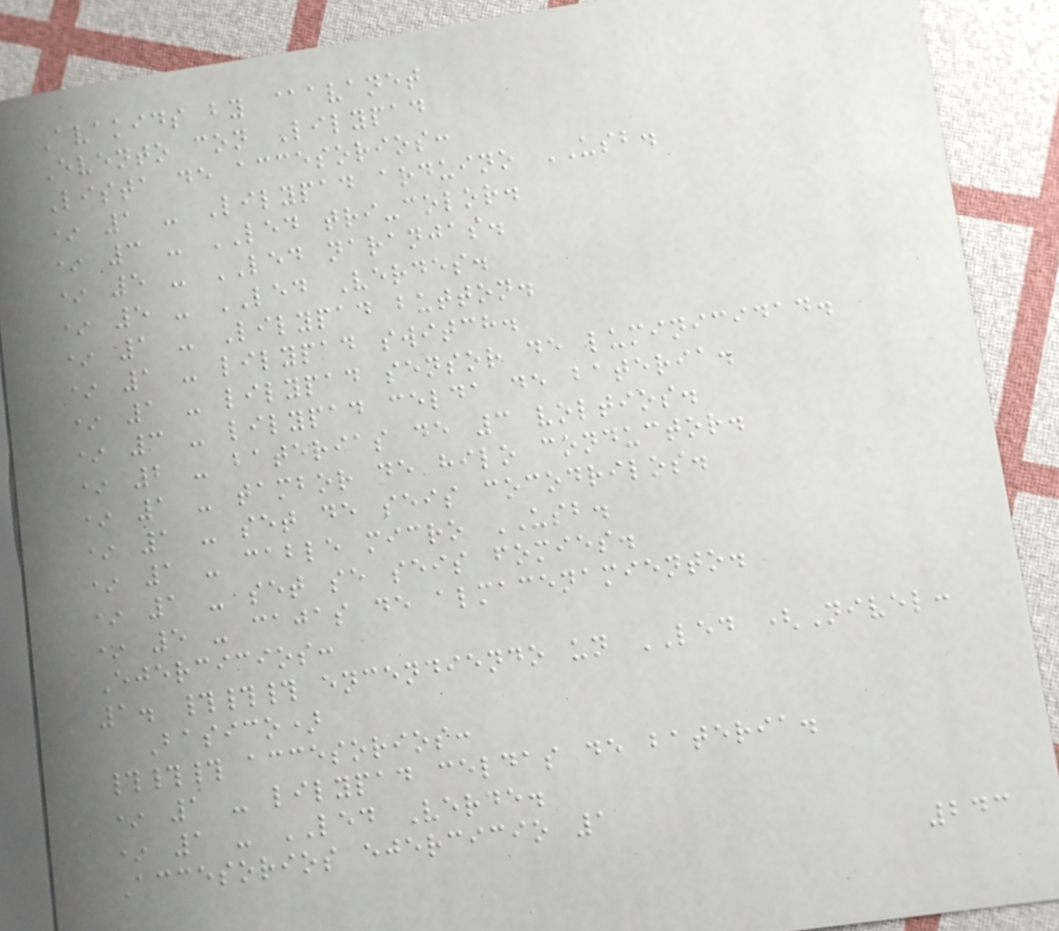Avakids by @avanet
Evento con Lilypad
Lista de accesorios:
* 1 - Lilypad arduino USB.
* 3 - LED tri-color.
* 5 - LED naranjas.
* 5 - LED Verdes.
* 1 - Lilypad button.
* 1 - lilypad switch.
* 1 - lilypad sensor de luminicidad.
* 3 - lilypad celda de bateria.
* 2 - baterias de 3 voltios.
* 1 - tambor de hilo conductor.
* 1 - set de seis cocodrilos.
* 1 - cable micro USB.
* 1 - set se seis fomies.
* 5 - cajas de almacenamiento.
Ejercicios:
1. ### encendiendo un LED (Nivel:
Basico)
### accesorios:
* 1 - lilypad celdas de bateria.
* 1 - LED Verde.
Accesorios ejercicio 1
243
